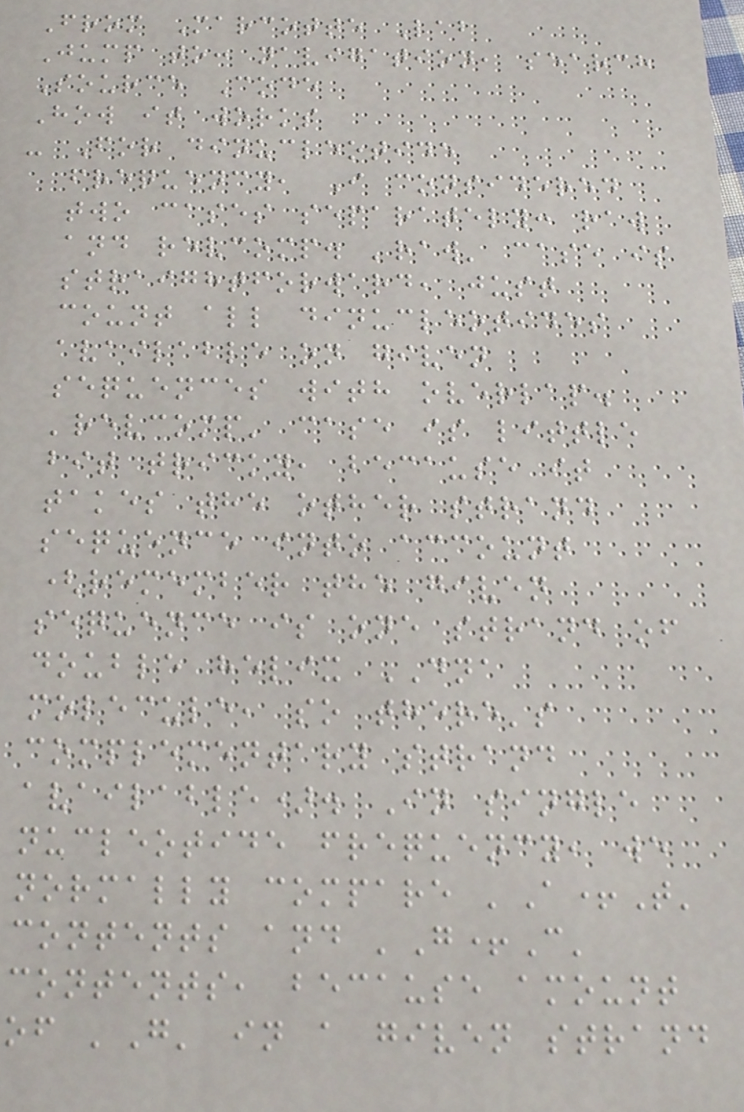From Marcotte Lab
Jump to: navigation, search
Source Code
How it works
- For dinucleotide
frequency, I considered
two cases separately: raw
and revcomp. 'raw' case is
straightforward, just
count all dinucleotides
available on given
sequences with overlap.
'revcomp' case is little
bit tricky, because it
takes the other strand
sequence into account
(remember the given
sequence is one strand of
double helix DNA
molecule, so there's
complementary strand
available). In single
nucleotide frequency, we
normally compare 'A+T'
contents and 'G+C'
contents, because amount
of 'G' in a given strand
